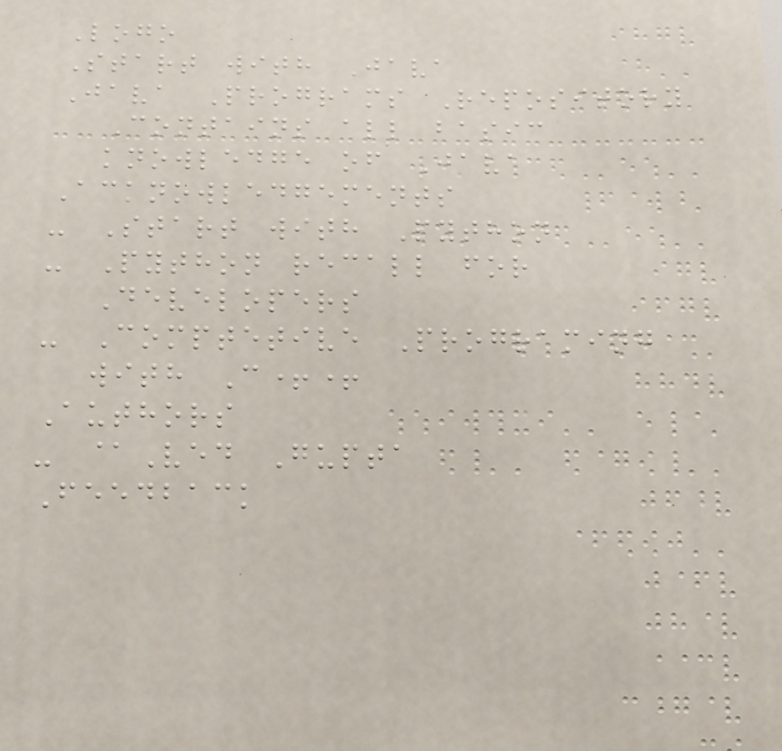Logo
Start with Java
Java Programs Repository
Contains all basic
knowledge of Java
Acknowledgements
- Start with Python
- Python recall for
Developers
- Comptetive Programing
with C++
Authors
- @Ved Gupta
Feedback
